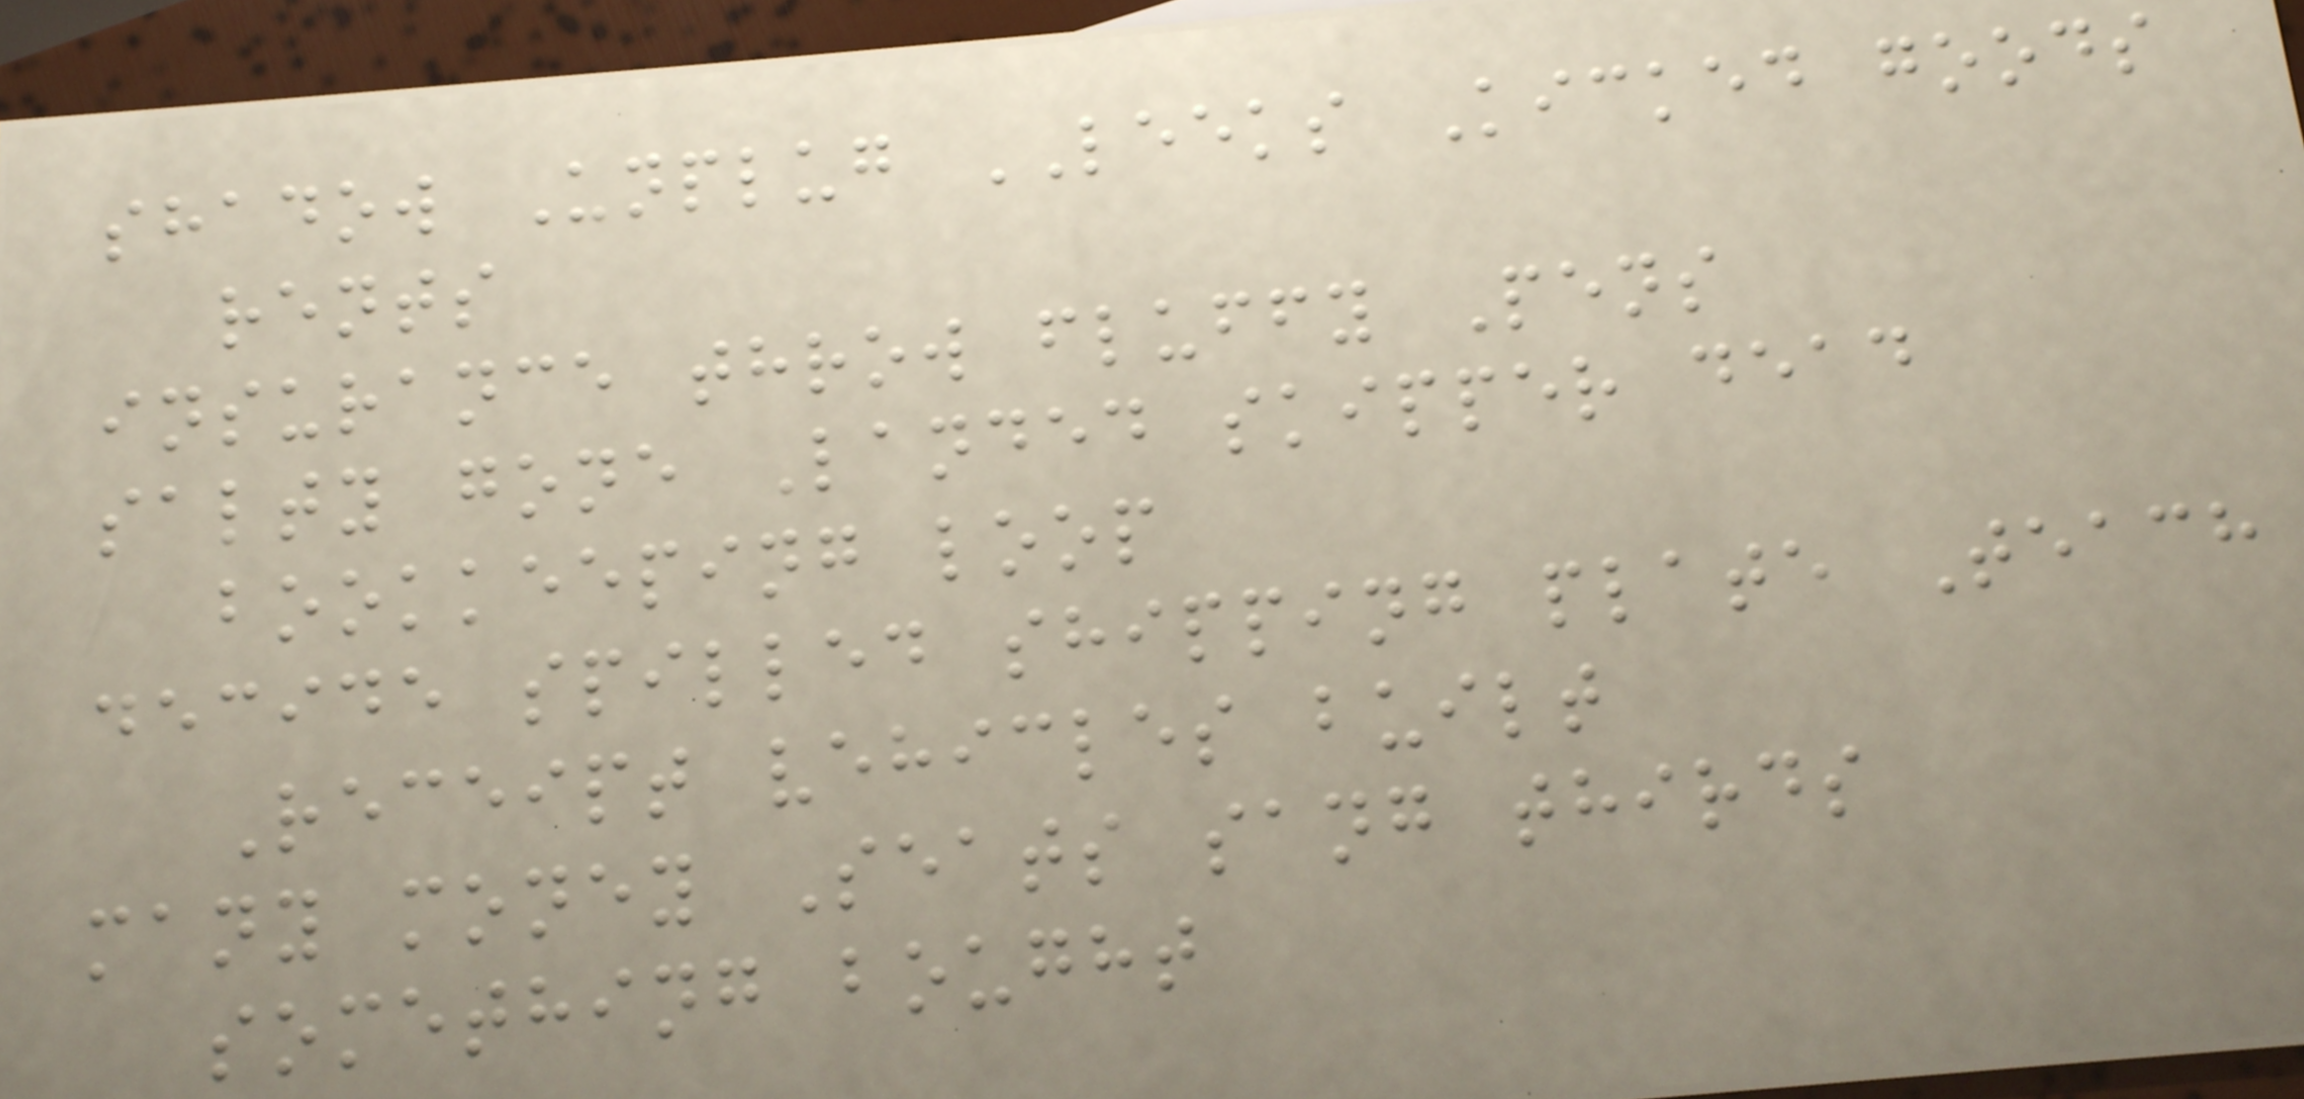shadow Unplug LEEKS Kicked goods
rents
insurance throw fluffy Pens
salty gone Landed skipper dead
bookkeeping loop
decide spilled shipping plate Teach
Receipt vehicles built
many money Seats sang thirds
something bought
